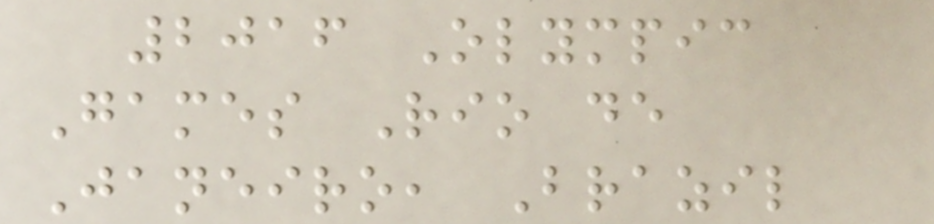2016 Olympic
Games Rio de
Janeiro, Brazil
